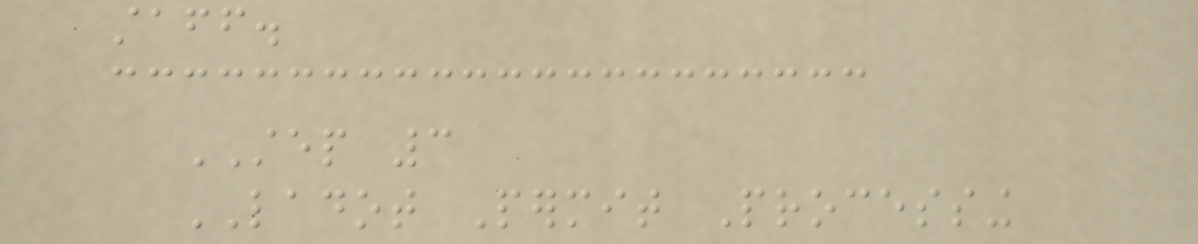staff.
STEP 3
LADOT Permit Processing
